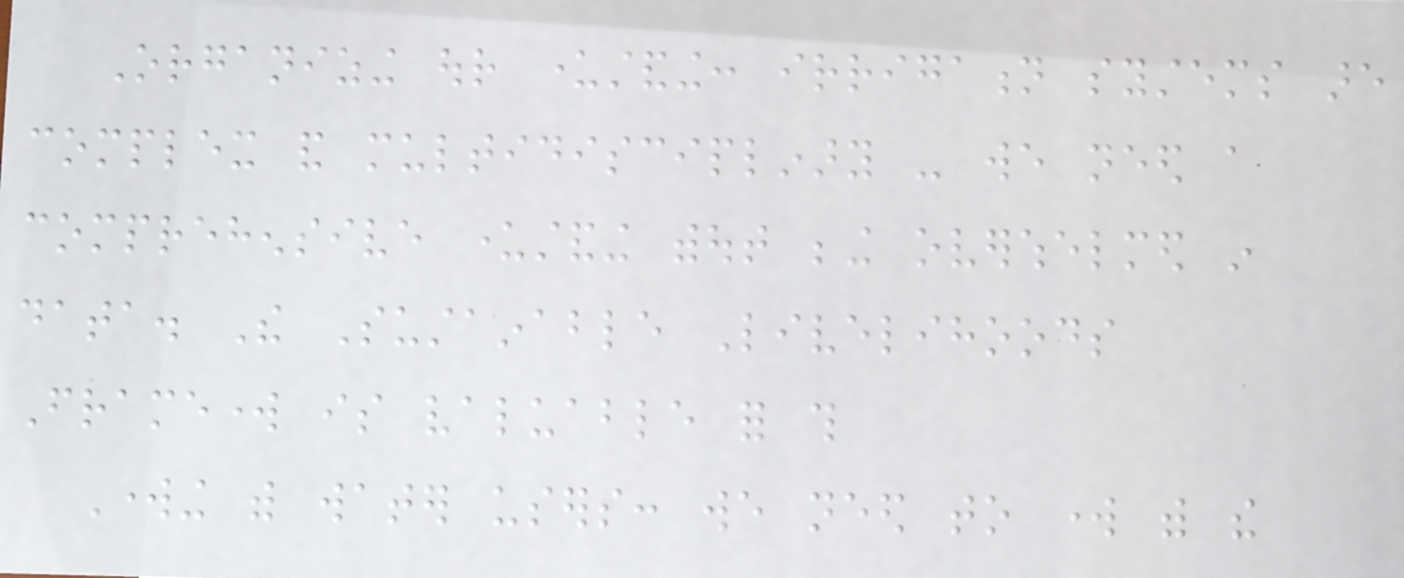Organizing our understanding: irrigation systems are
complex and multidisciplinary - we need a
comprehensive understanding without being overwhelmed in
data. The Sustainable Livelihoods
Framework is valuable for this
Working with water users: we need to work with the
